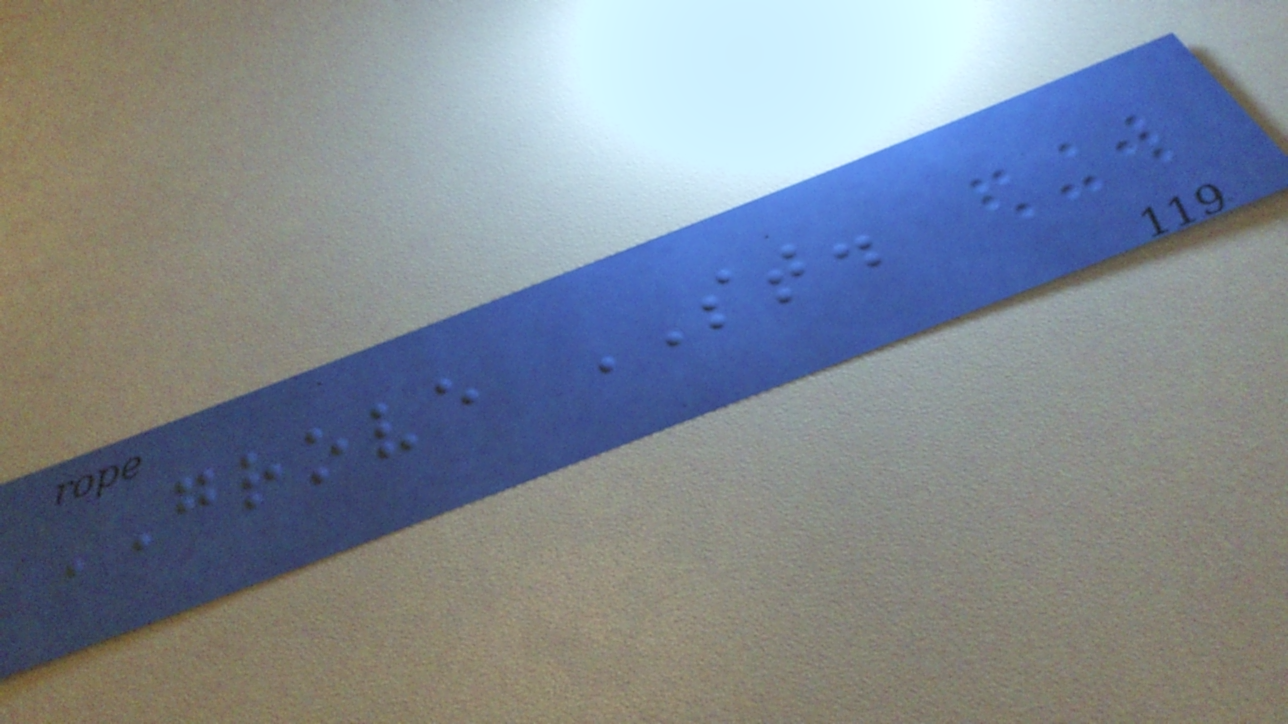GROVE ST.
